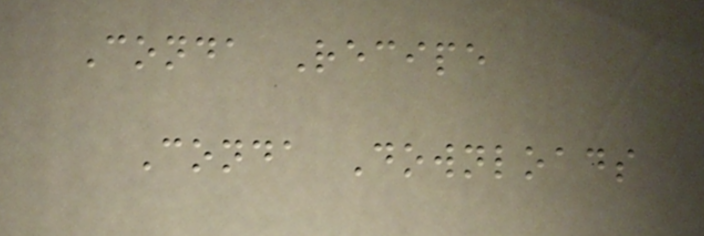Conda Recipe
Conda Downloads
